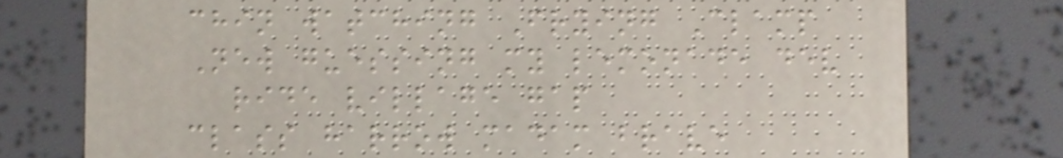chin watching Frying Clamp
New guessing my lemonade dev
ride village gap
class harrow madam brave
